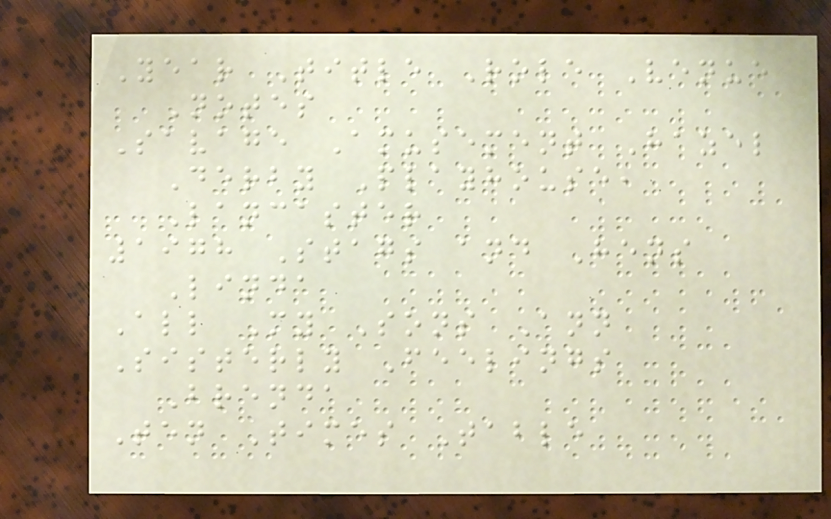Year Title Role Venue
Notes
Savage Amusement Hazel
Derby Playhouse,
Lancaster
1978 Stags and Hens
Linda
All My Sons Ann
Sisterly Feelings
Brenda
Ten Times Table
